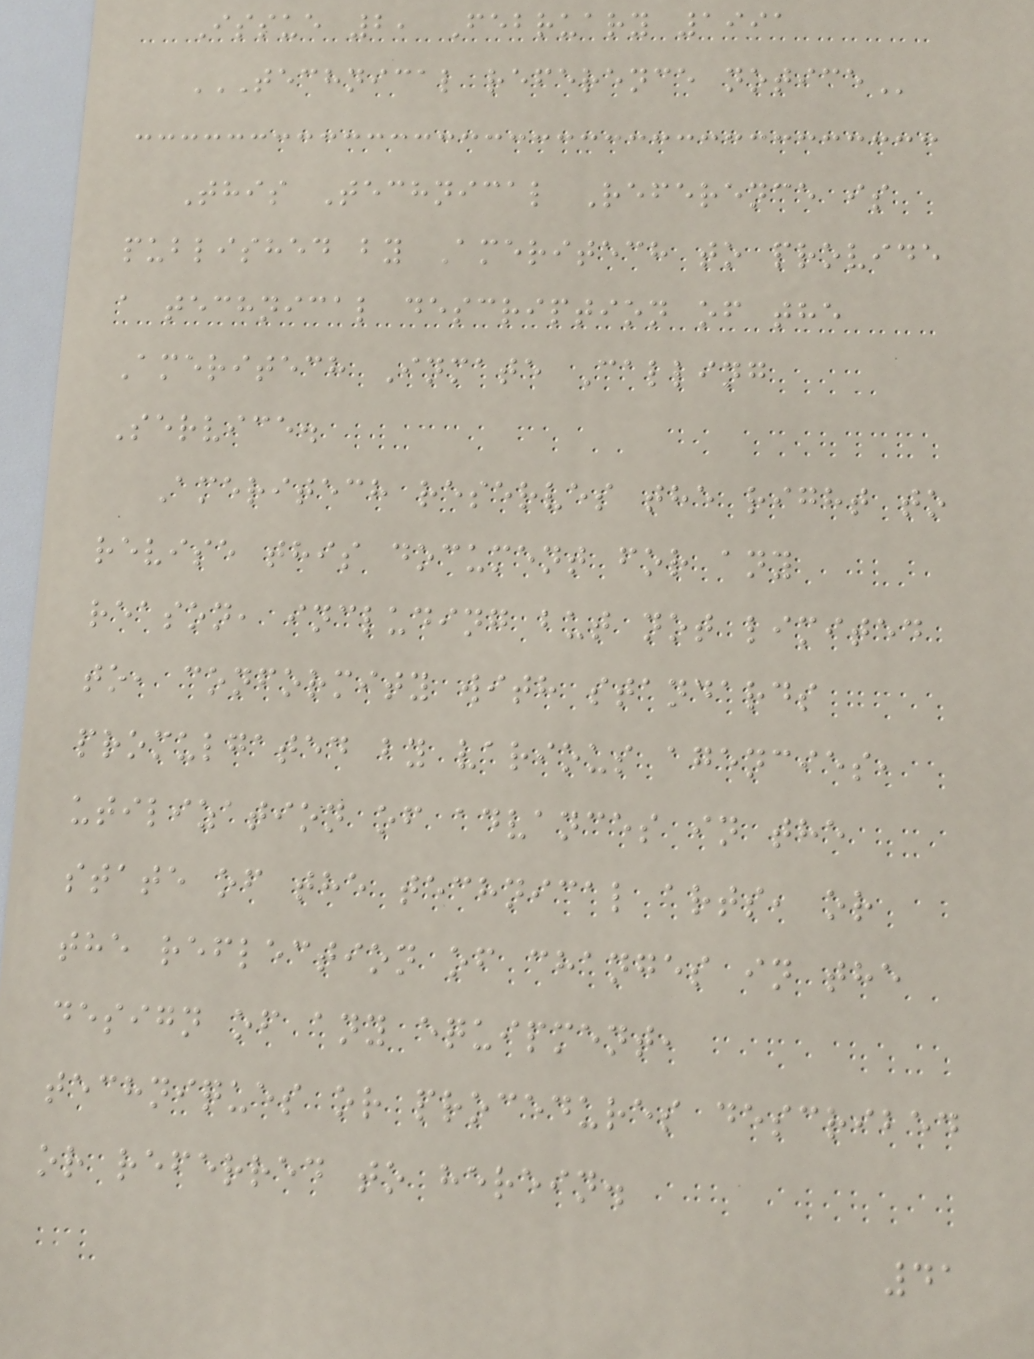Issue 2, February 1991
TECHNICAL REFERENCE NOTICE
This Technical Reference is
published by Ameritech to provide
a technical description of the
Ameritech Inmate Calling
Service.
Ameritech reserves the right to
revise this document for any
reason, including but not limited
to, conformity with standards
promulgated by various agencies,
utilization of advances in the
state of the technical arts, or
the reflection of changes in the
design of any equipment,
techniques or procedures described
or referred to herein.
41
